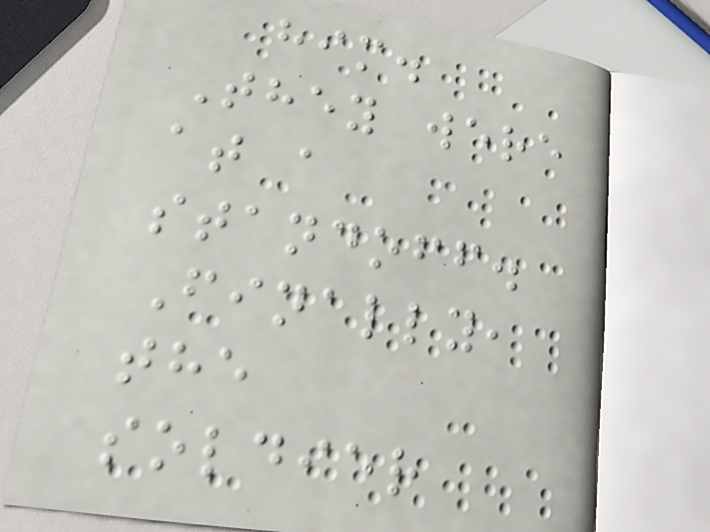him.
They were
at a
standoff.
Finally,
the
soldier
